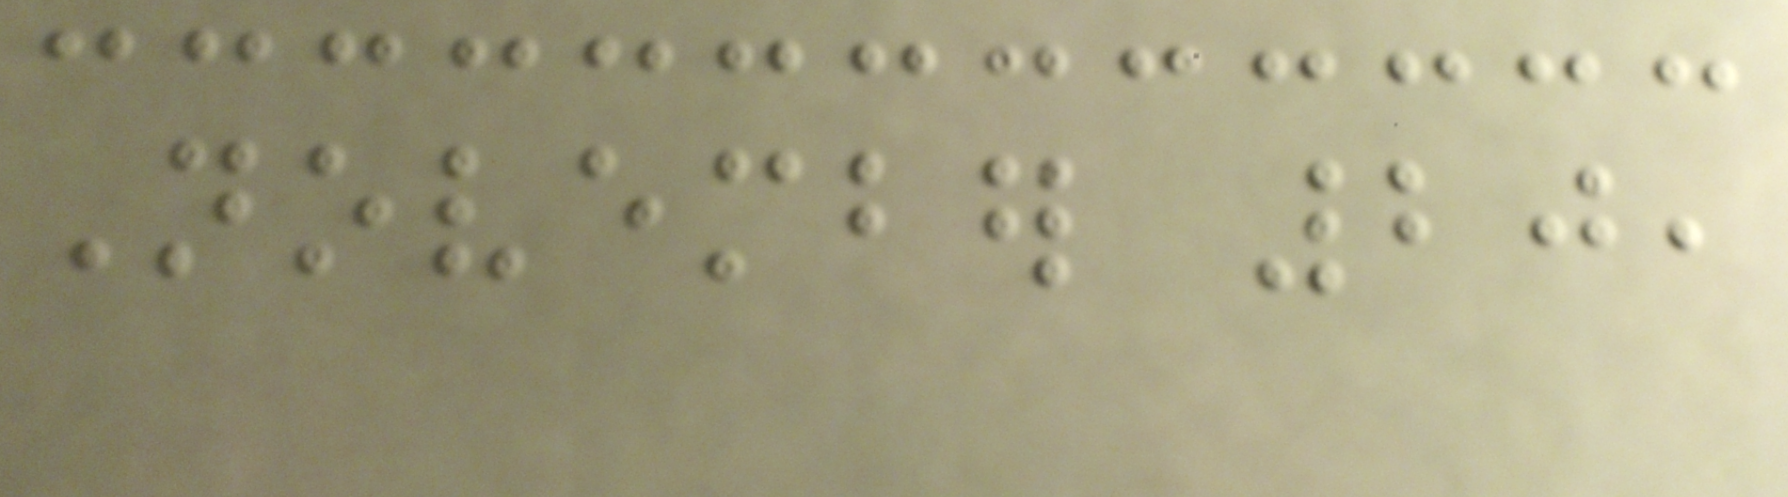November 20,
